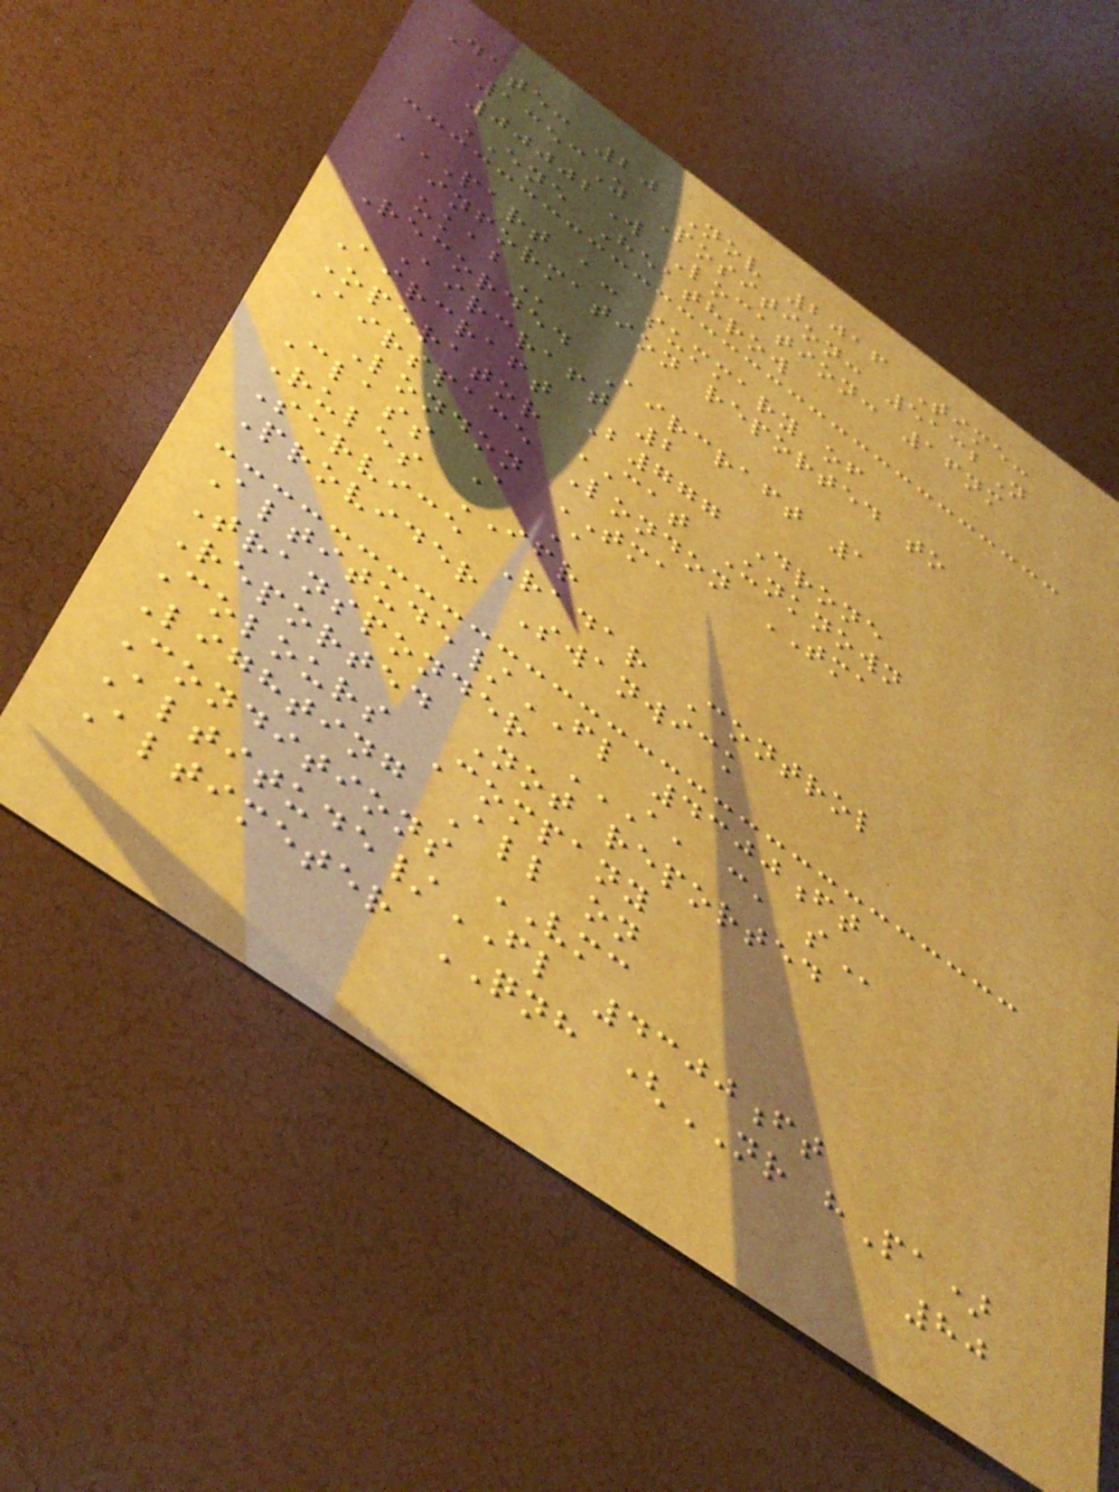Date: 20 Nov 2016 Time:
1353Z Position: 5132N
00002W Location: 16nm
ENE Heathrow
PART A: SUMMARY OF
INFORMATION REPORTED TO
UKAB
Recorded Aircraft 1
Aircraft 2
Aircraft B777 Drone
Operator CAT Unknown
Airspace London TMA
London TMA
Class A A
Rules IFR
Service Radar Control
Provider Swanwick
Altitude/FL 4300ft
Transponder A, C, S
Reported Not reported
Colours Company
Lighting All on
Conditions VMC
Altitude/FL 4300ft
Altimeter QNH (NR hPa)
80
